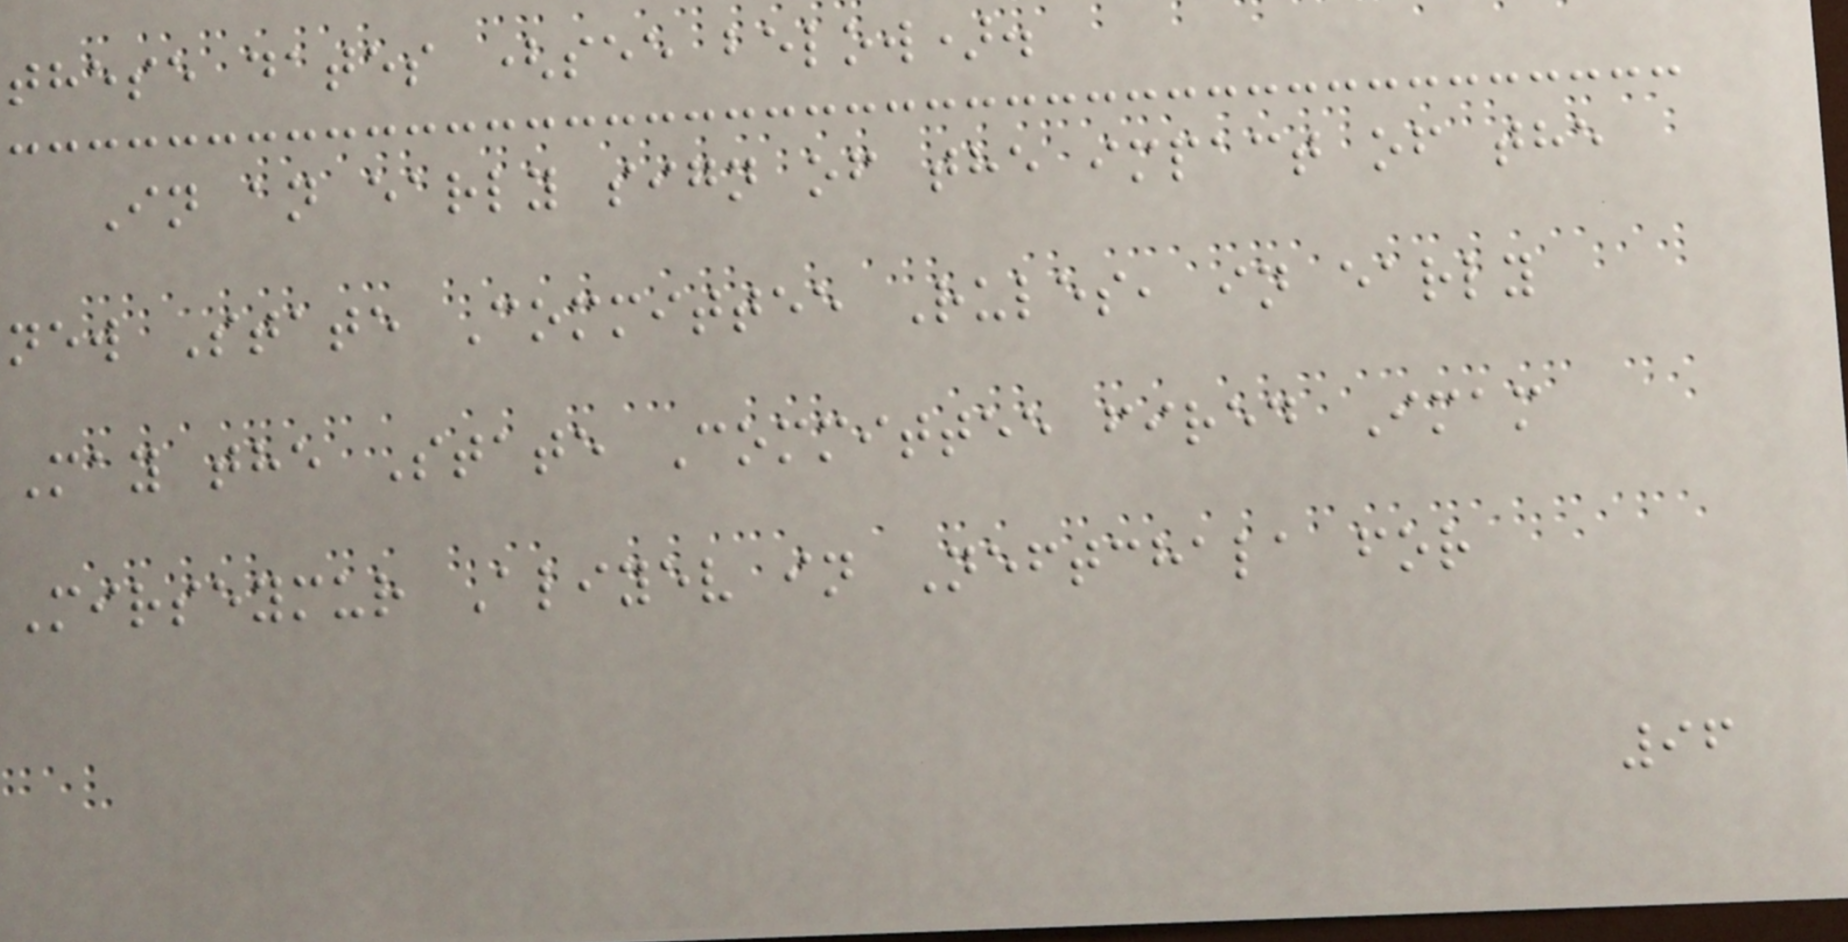these dates (see below).
In an early sign of the impact of the
new State Committee Rules, in early
May the State Committee fired Imam
Mirseymur Aliyev in Neftchala for
96
